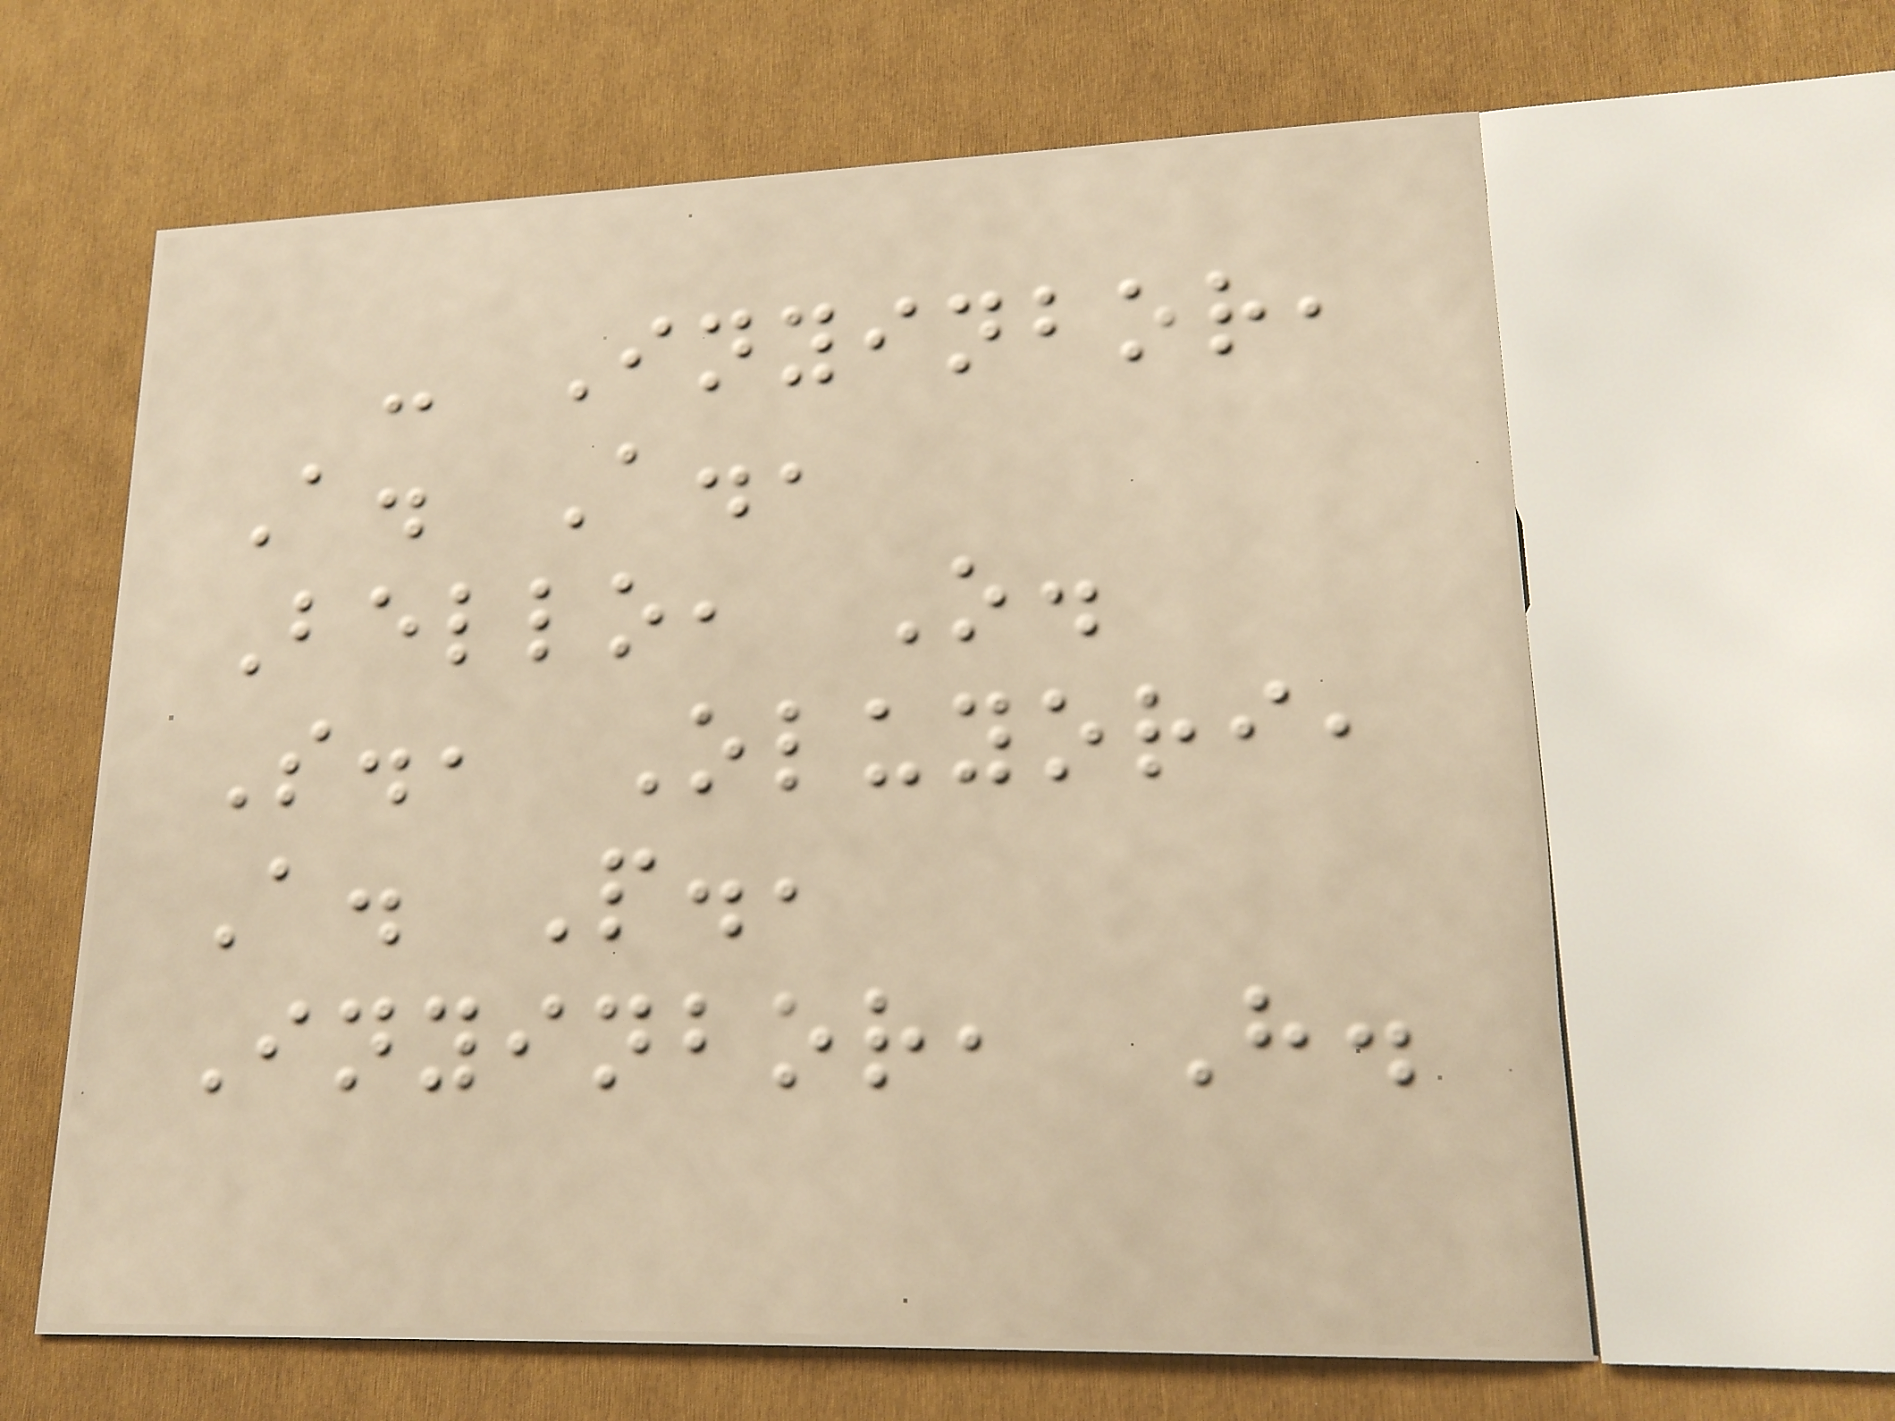- Inyinbor,
A. A.,
Bello, O.
S., Oluyori,
A. P.,
Inyinbor, H.
